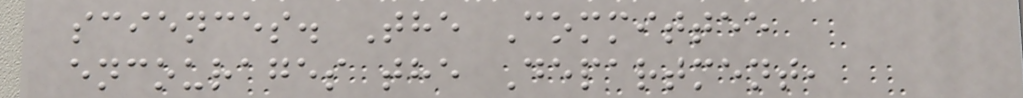sciences. The Committee
encourages the Department,
